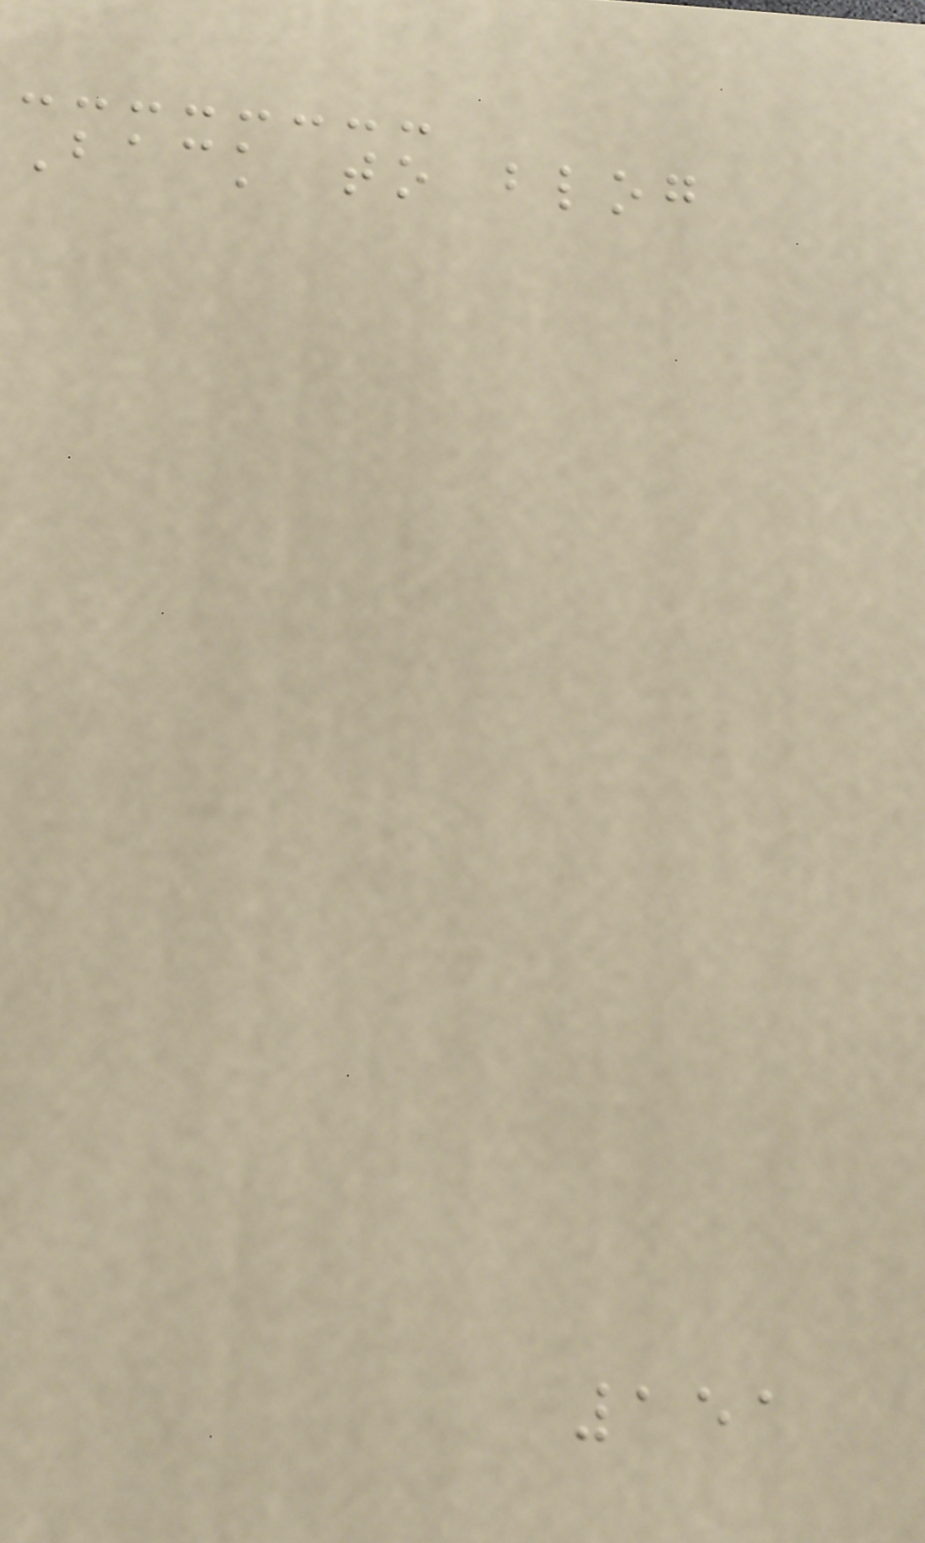Back to blog
151
